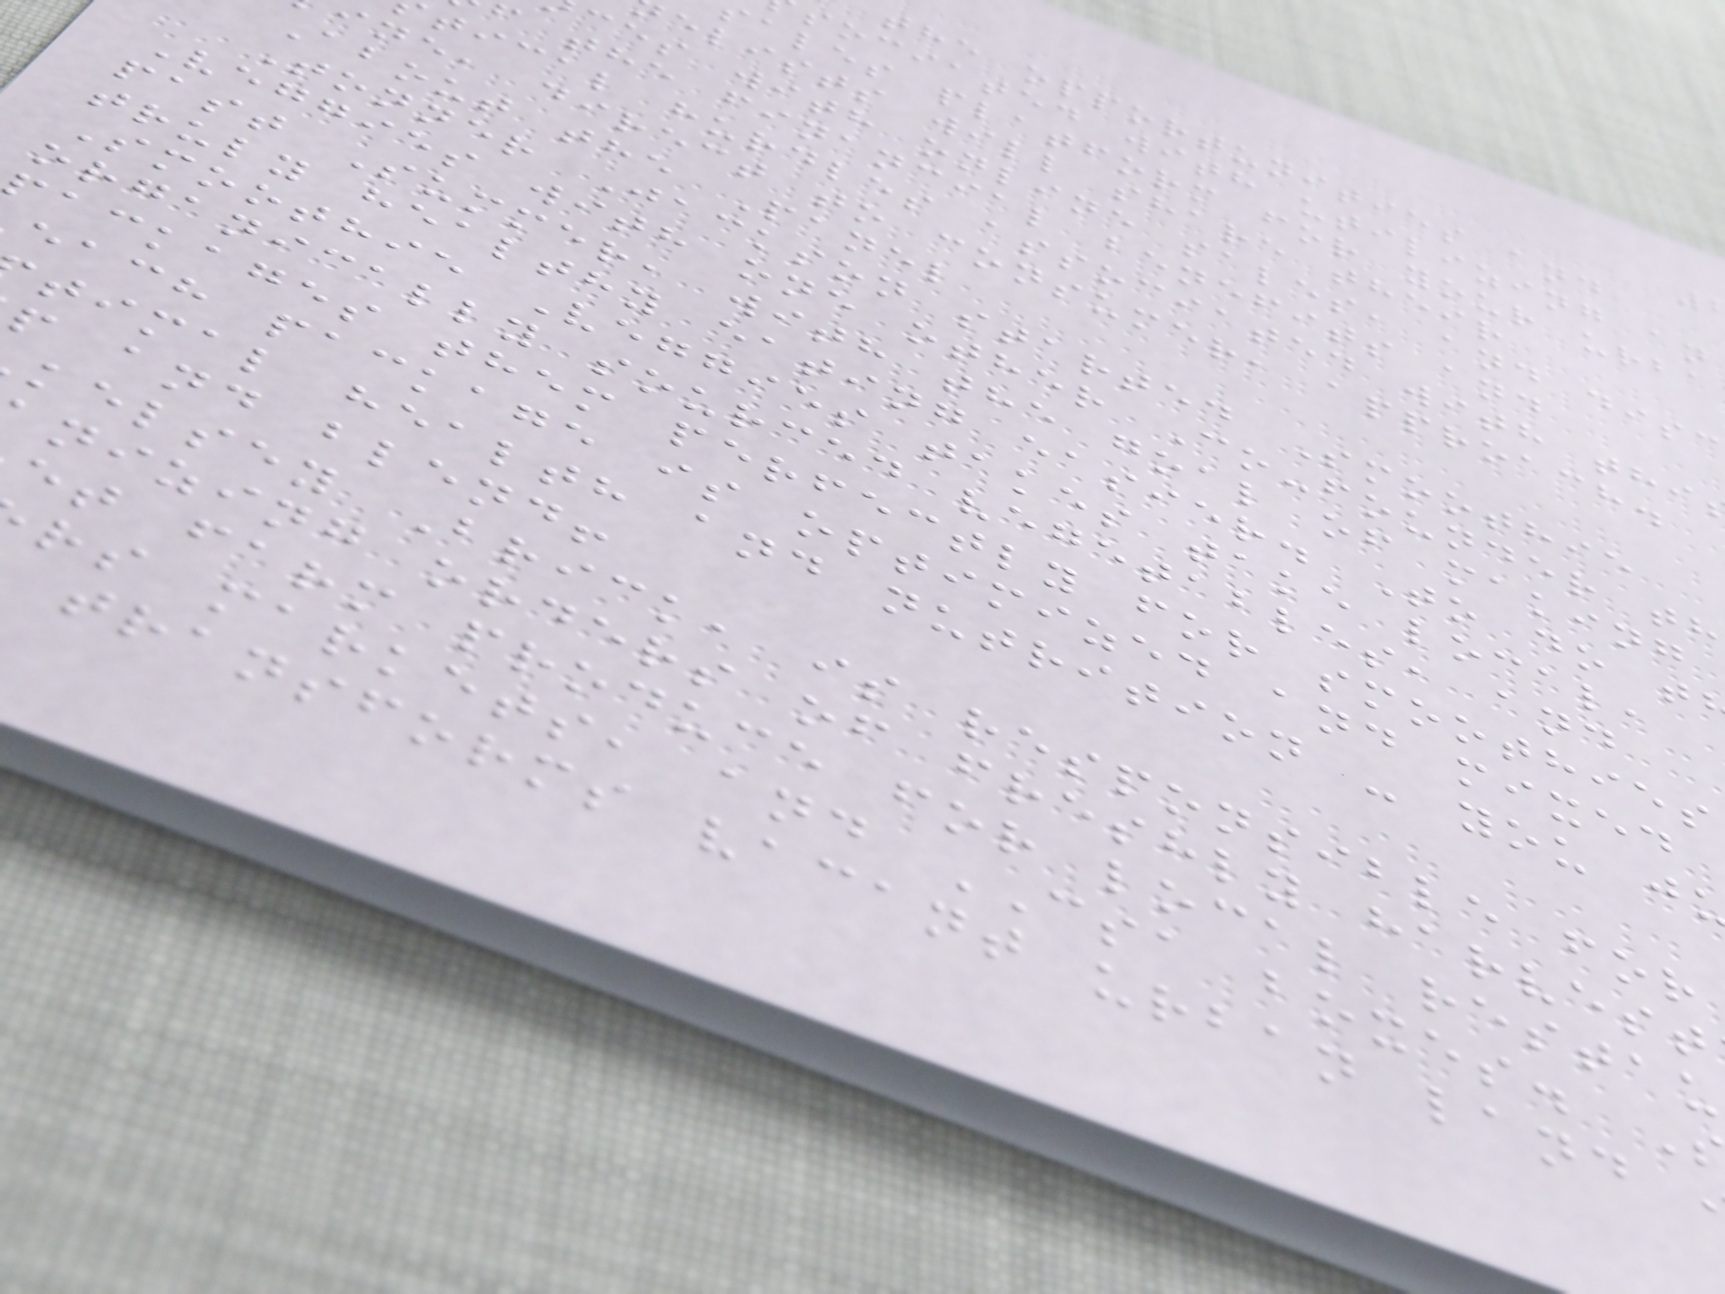the opportunities and
sociated with utilizing an
sales platform for your urba
elists will share their
ces with online sales, and disc
the financial benefits and
tical hurdles associated with thi
ine, direct to consumer, approach.
About the Panel
Tonner Jackson started Smoothie
Veggies with one other Co-founder th
past Summer, with the goal of making
truly healthy eating easier. To do t
Smoothie Veggies takes take local,
organically sourced vegetables, and
ackages them perfectly for smoothies
each package is optimized and mixed
timal health and nutrition - you j
p and blend!
kelsey Brick, is responsible for
nizing orders of freshly harvest
et farm produce for local restau
rs markets, and CSA boxes.
transforms vacant urban land
